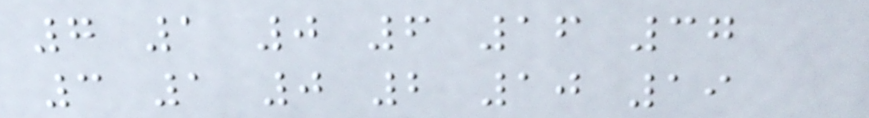7 1 0 6 16 37
3 1 0 2 10 19
